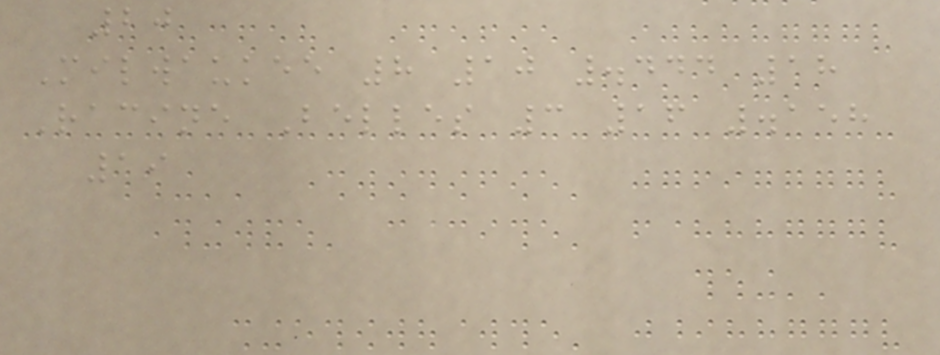20
Milwaukee 8 10 .444 18
Racine Belles 3 16 .158
19
